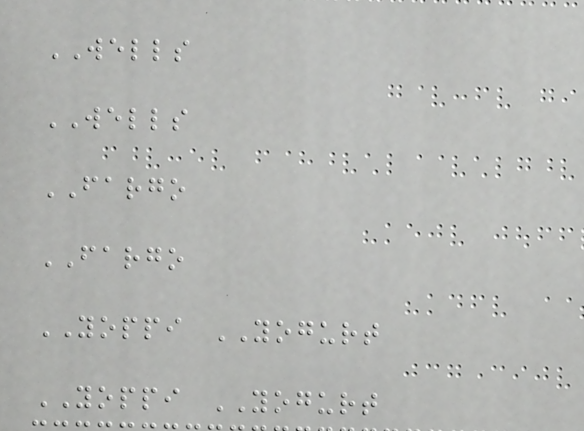WELLS
WELLS
FARGO
FARGO
YOPPI YOGURT
YOPPI YOGURT
